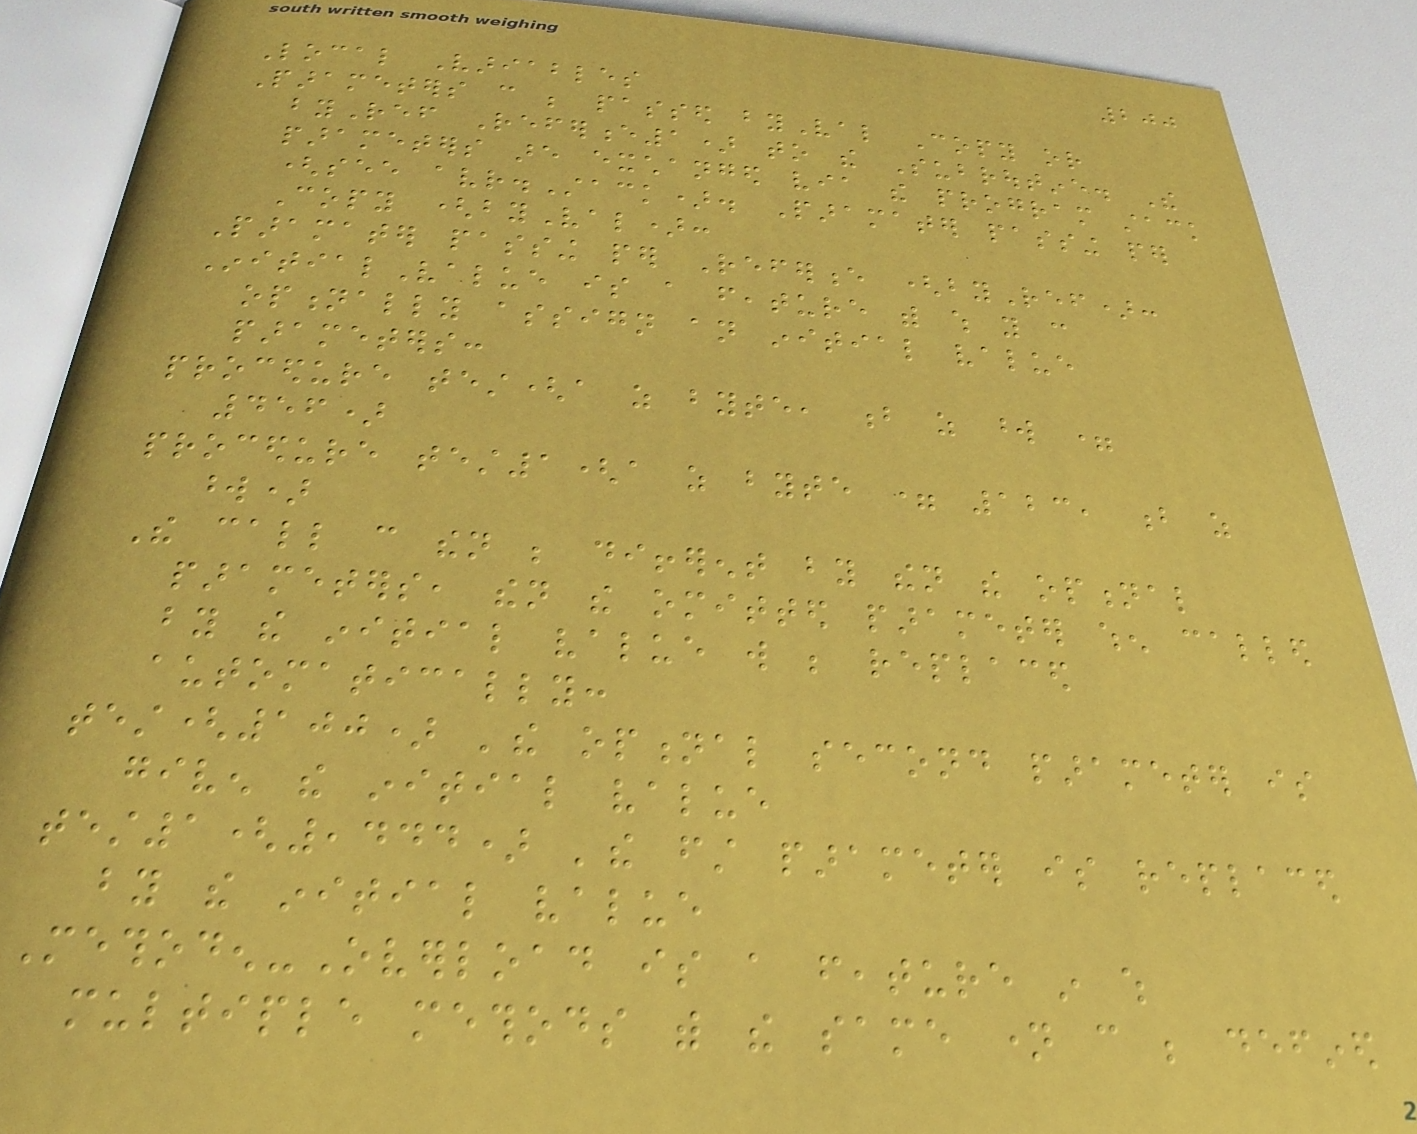200
Local Variables
Parameters can be passed byVal Copy or
byRef Reference1) to the Subroutine. The
parameters are exchanged via the program stack
(see avr.Stack). Paramater passing per
Copy (byVal):
Paramater passing per Reference (byRef):
InitialValue is a feature with which you can
optionally assign an initial value
parameters:
procedure test(a as byte, b as word =
456)
procedure test1(a as byte = 123, b as
word)
The call can then be different by then the optional
parameters, then the omitted parameter when called
by the initial value will be replaced
automatically:
test(100) 'the optional second parameter is
given the initial value
test1(,444) 'the first parameter is replaced
by the initial value
Methoden-Overload is a feature in which
multiple methods with the same name can be defined
